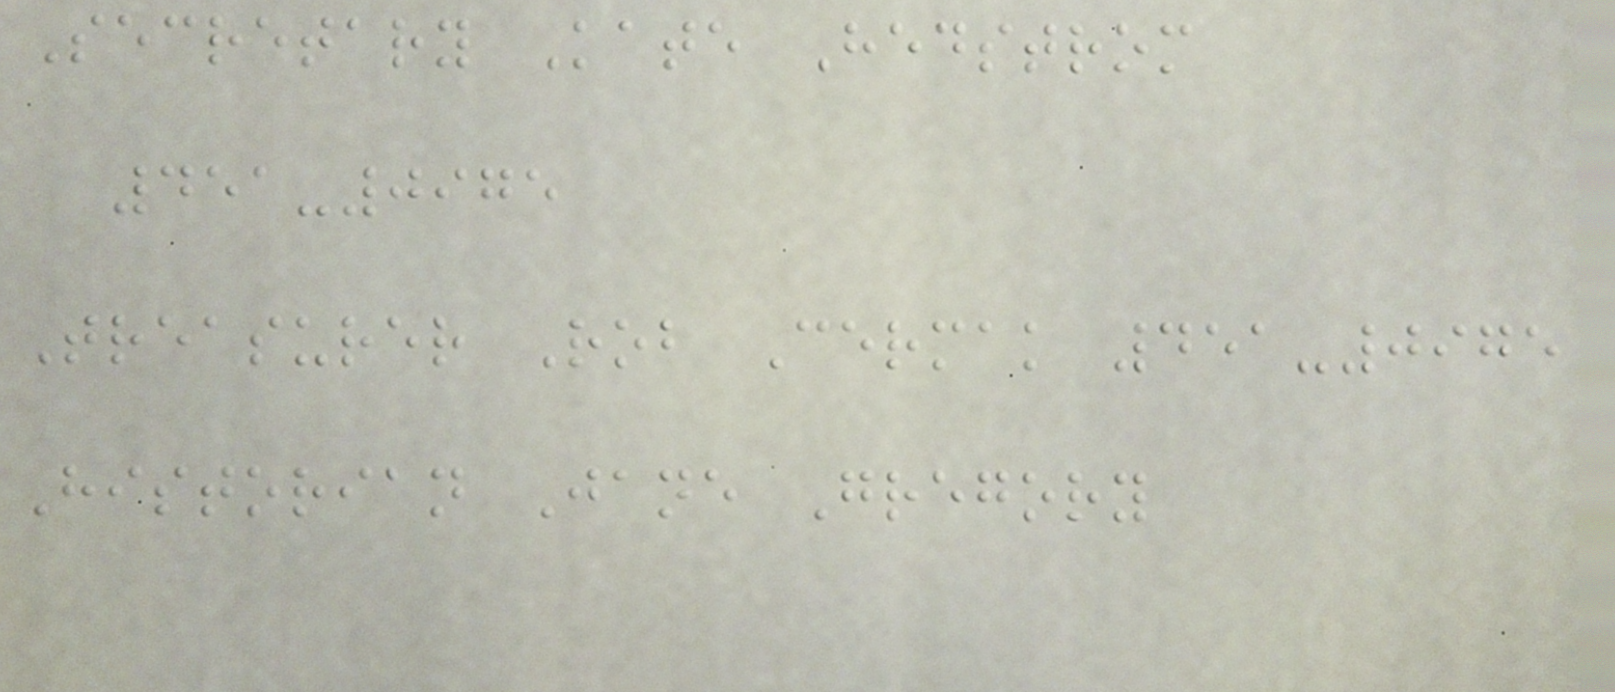Secretary Kate Hedstrom
451-0975
Treasurer Rob Cermak 451-0975
Historian Jane Gregory
